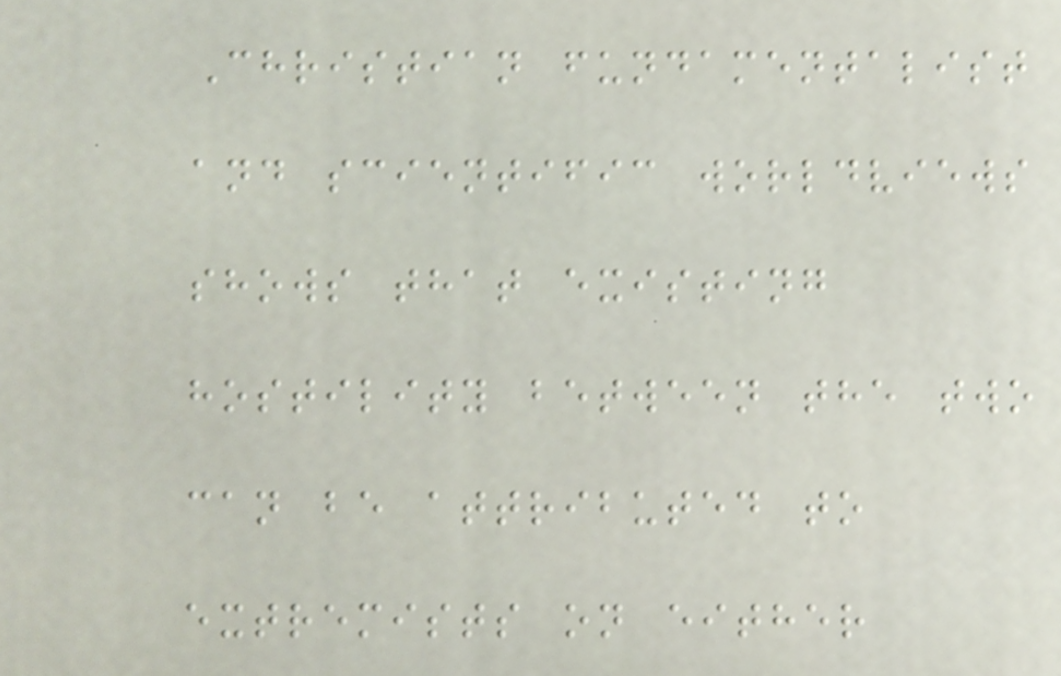Christian fundamentalist
and scientific worldviews
shows that existing
hostility between the two
can be attributed to
extremists on either
